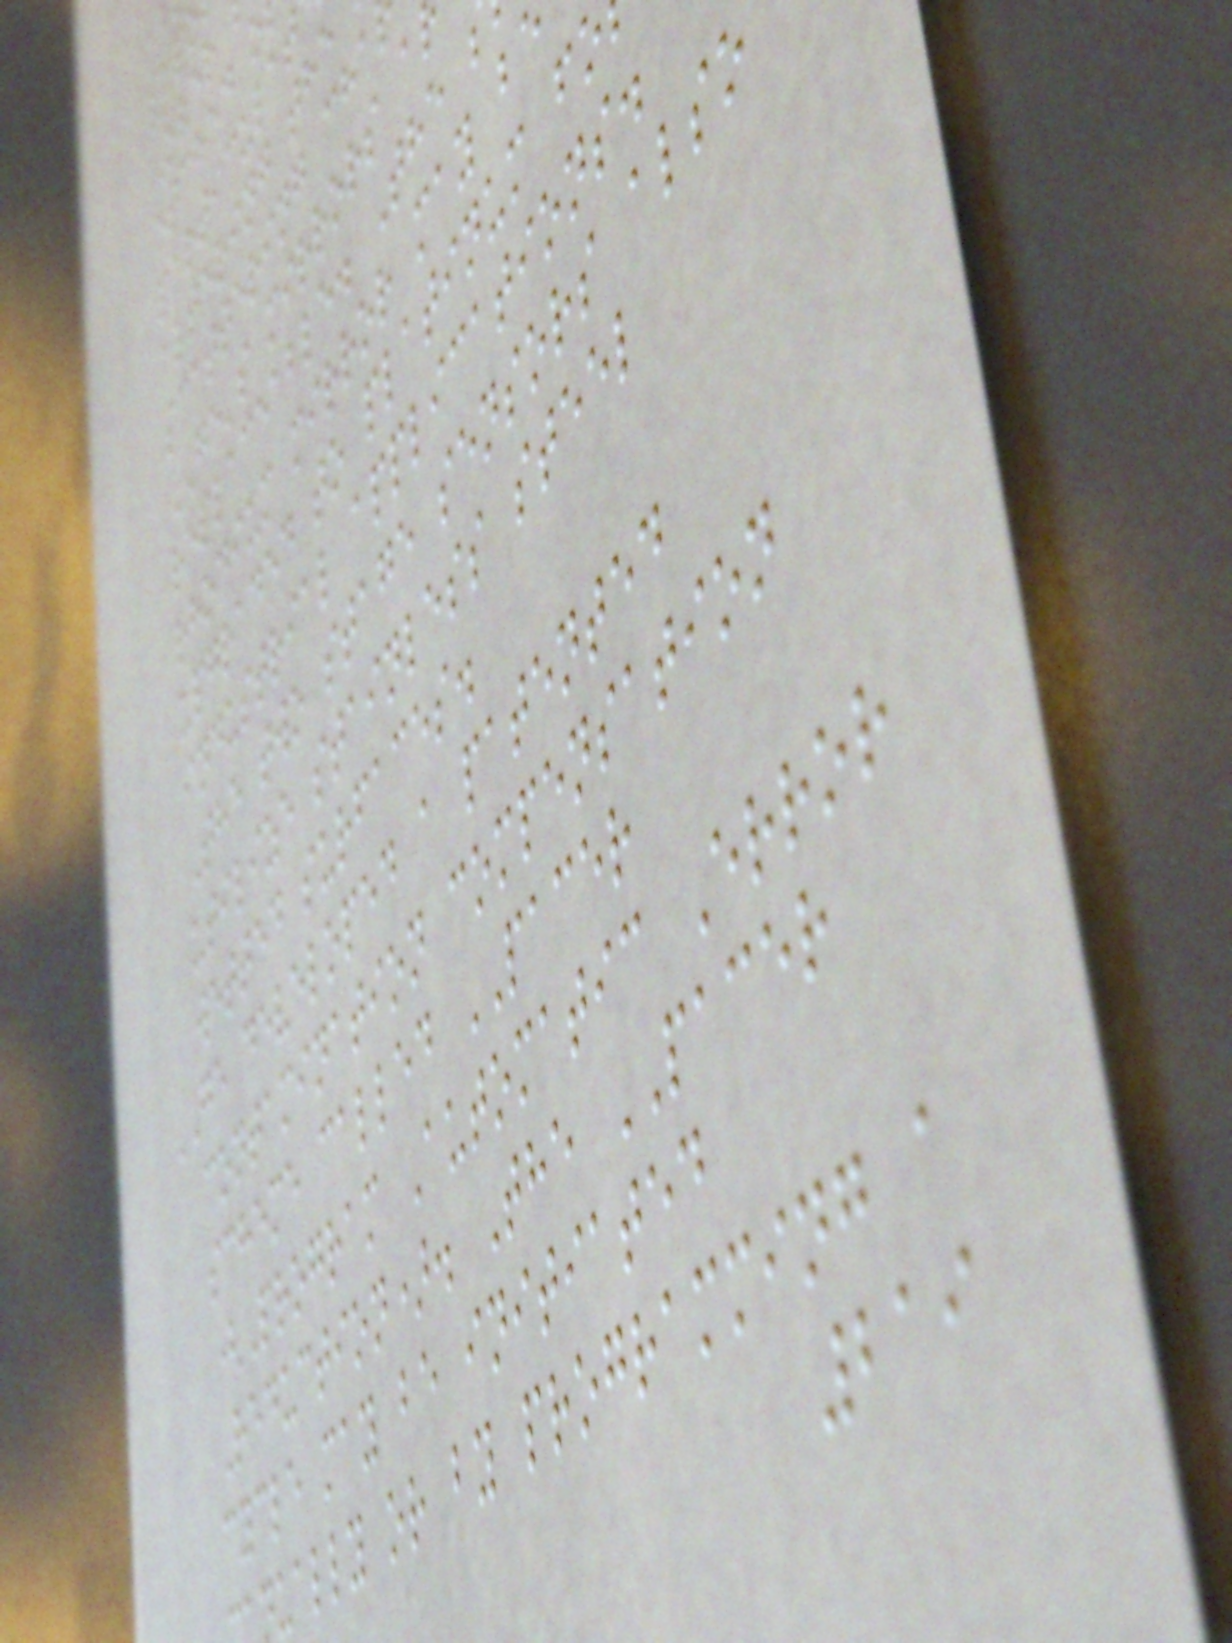etched o
particulat
altering the
scattering cha
GE's mirrors a
replaceable. The
rhodium mirror may b
upgraded to platinum fo
industrial applications.
The two stage sensors also
utilize stainless steel
wetted surfaces.
GE developed a patented
contamination compensation
scheme called PACER
(Program Automatic Error
Reduction). The PACER
cycle may be initiated
ually or by programming a
219
